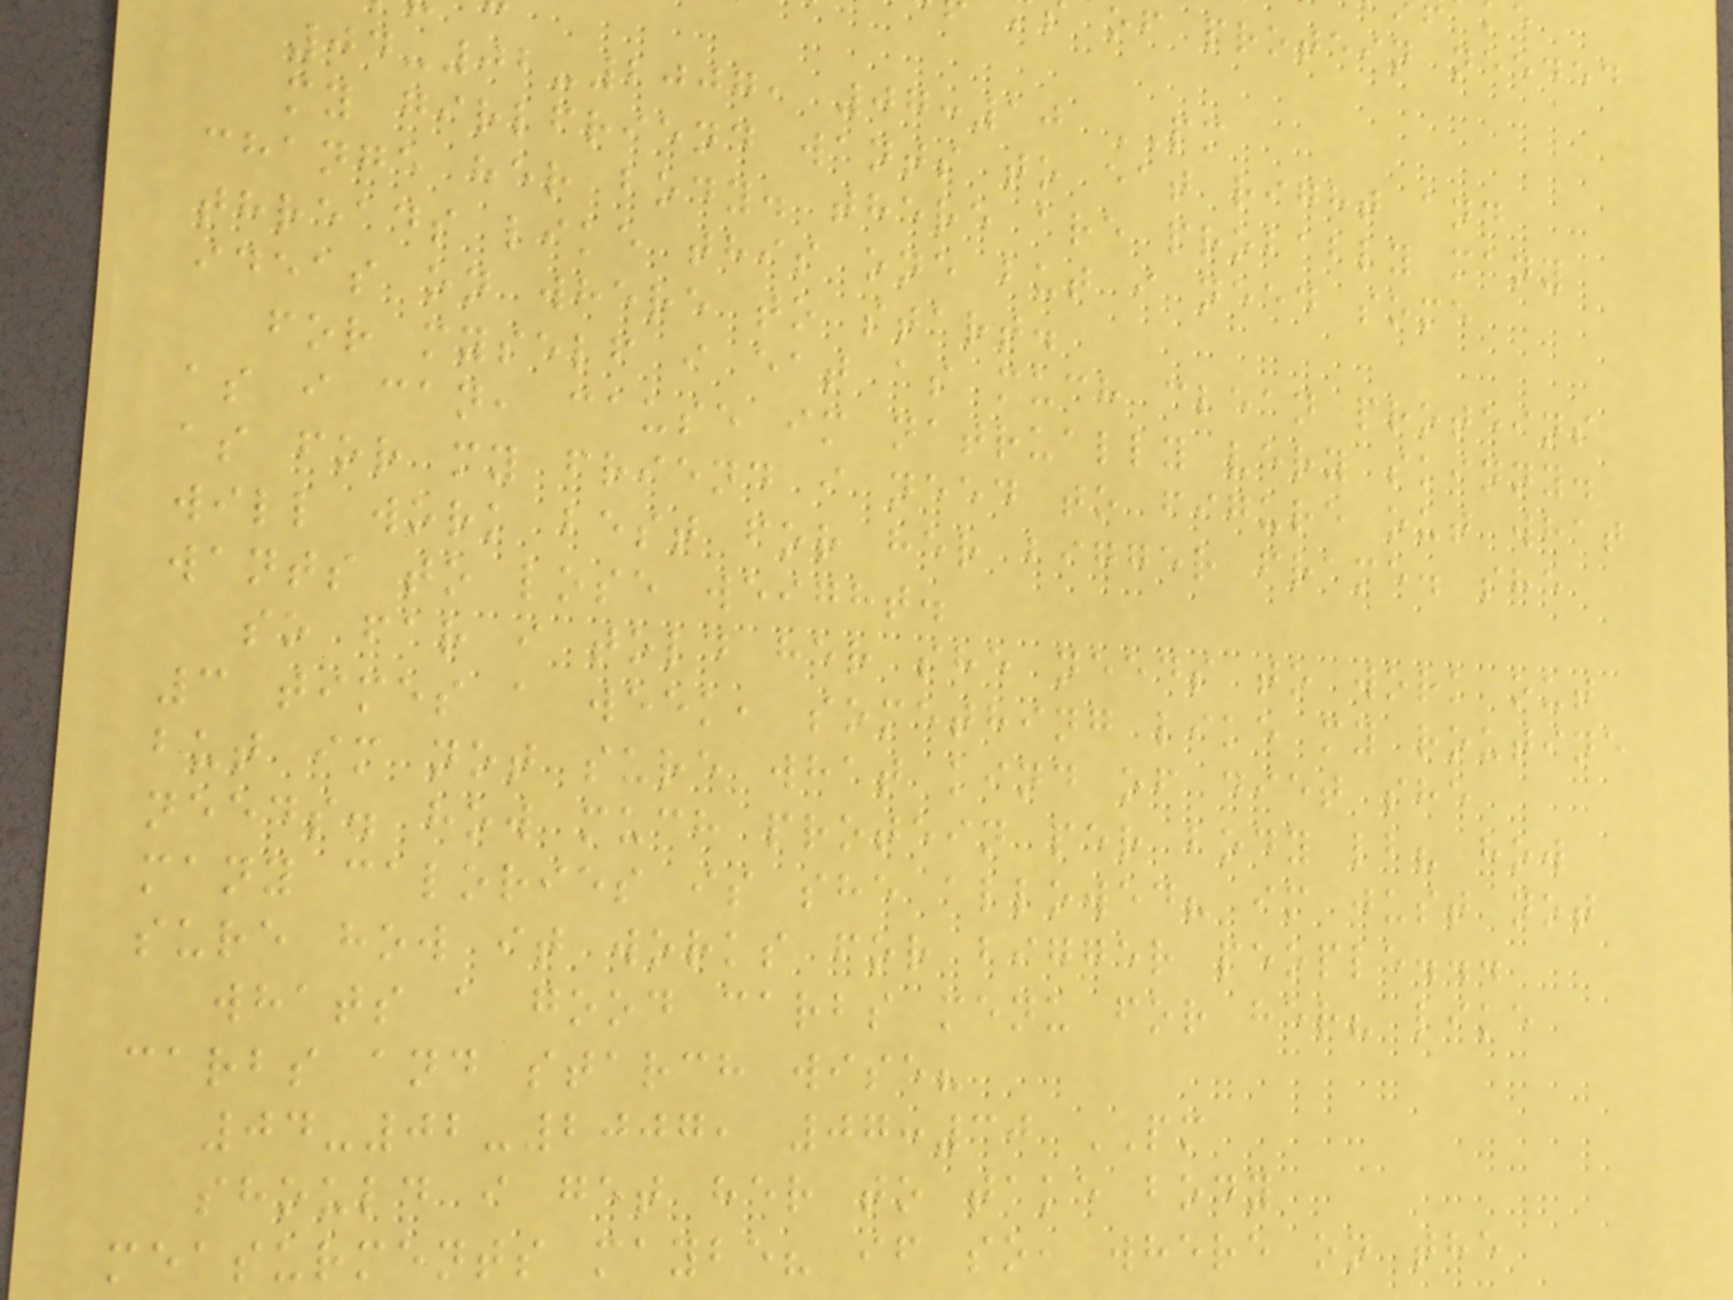of protein needed
04-02-2007, 07:10 PM
my girlfriend wants to eat right and
change her body. there are probably many
threads like this one but i need some
ideas on where to start.
for myself i eat as much clean proteins
as i can, cause im natrually very skinny.
as for my friend i need to figure out what
will work best for her bigger frame. she
wants to lose weight.
so far i told her she needs to work out
3 times a week, something like my routine
but im not sure what kind of diet she
needs. how much protein per body lb? how
many calories is she allowed? im just not
sure how it works for bigger people...
whats a good carbs menu for her? like
carbs and starch wise?
04-02-2007, 07:30 PM
should i get her to take body
measurments maybe? if so, where on the
